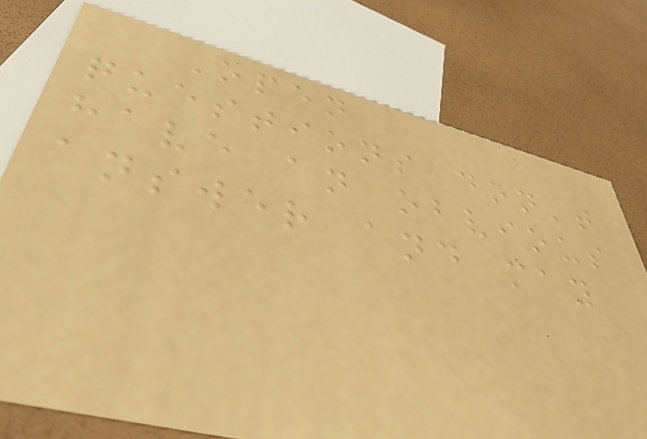Open
questions don't
have an obvious
answer and may
